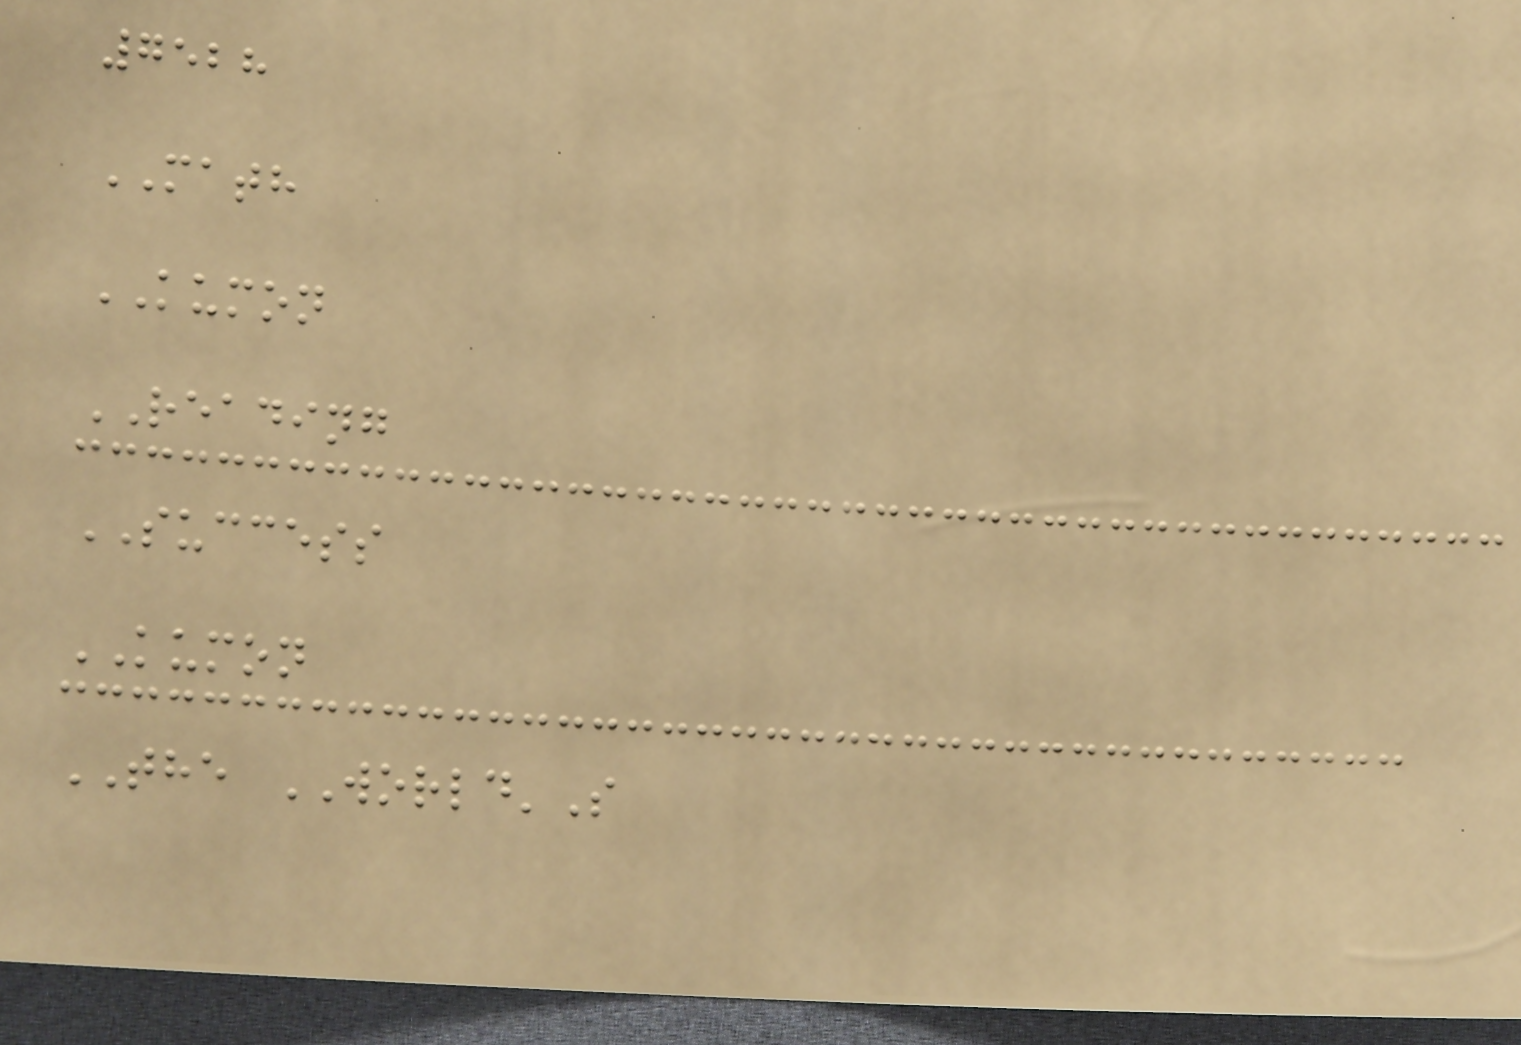7528
MATH
KUMON
READING
SUCCESS
KUMON
THE WORLD'S
